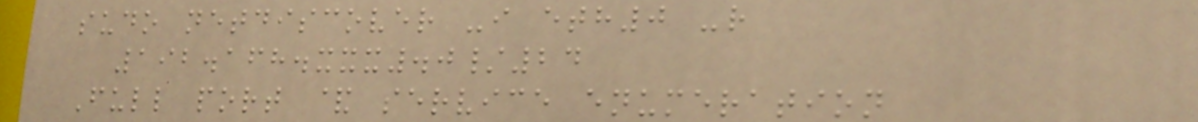sudo netdiscover -i eth0 -r
192.168.xxx.0/24
Full port & service enumeration
